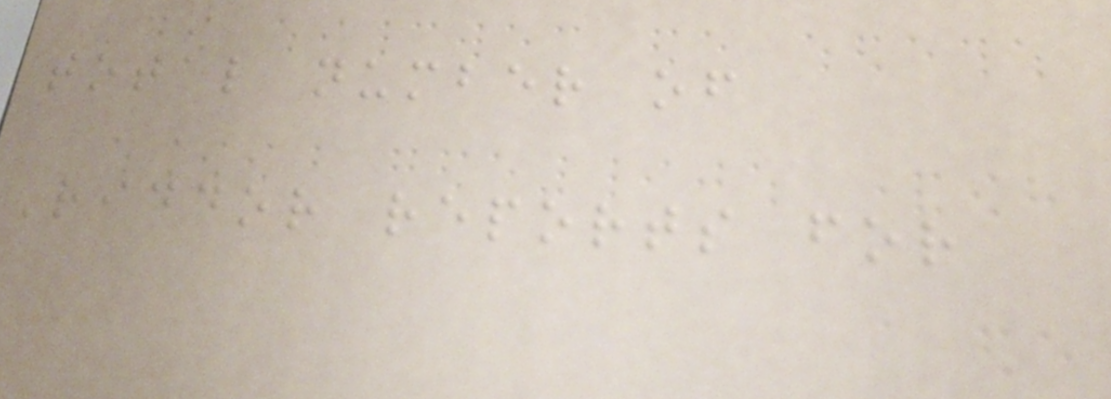total number of
Riddor reports for
